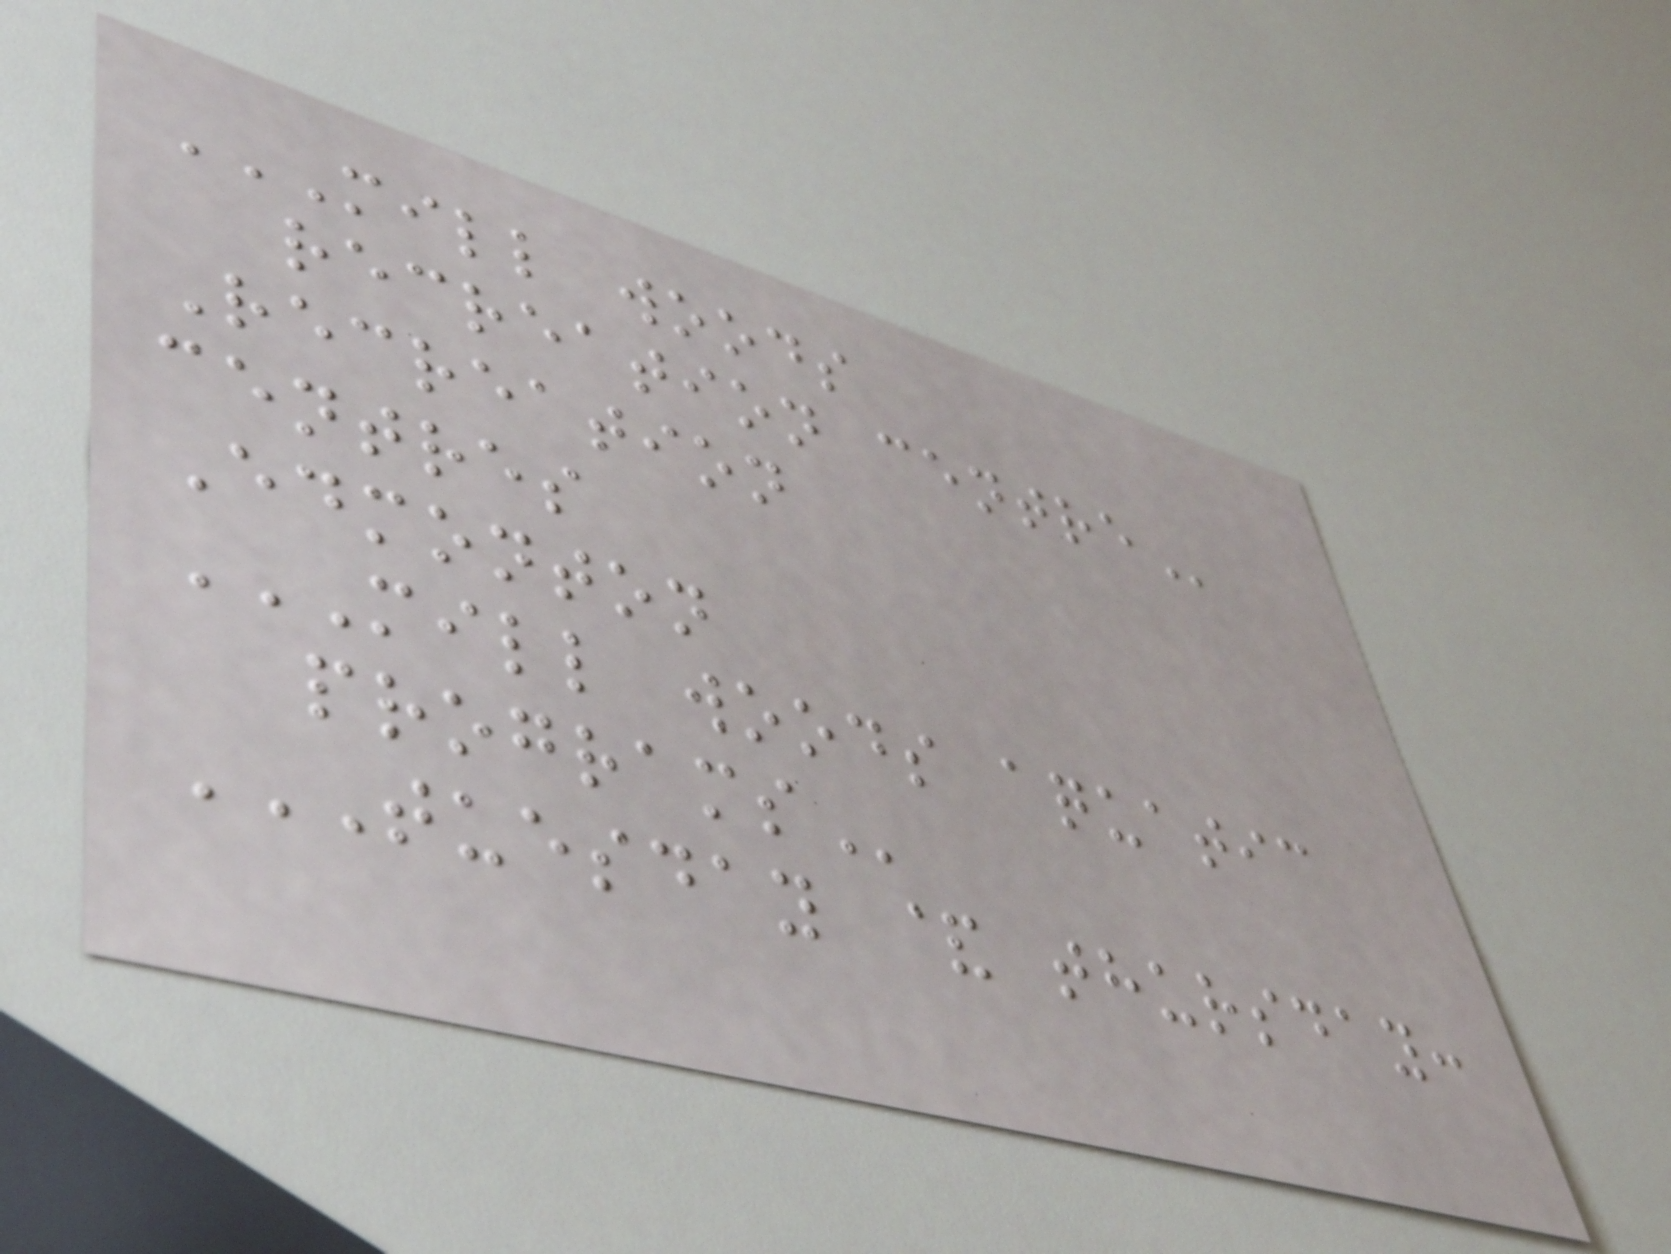MILL WOODS
RECREATION CENTRE
Recreation
centres
Edmonton
MILL WOODS AQUATIC
PROGRAMS
TUESDAY & THURSDAY:
